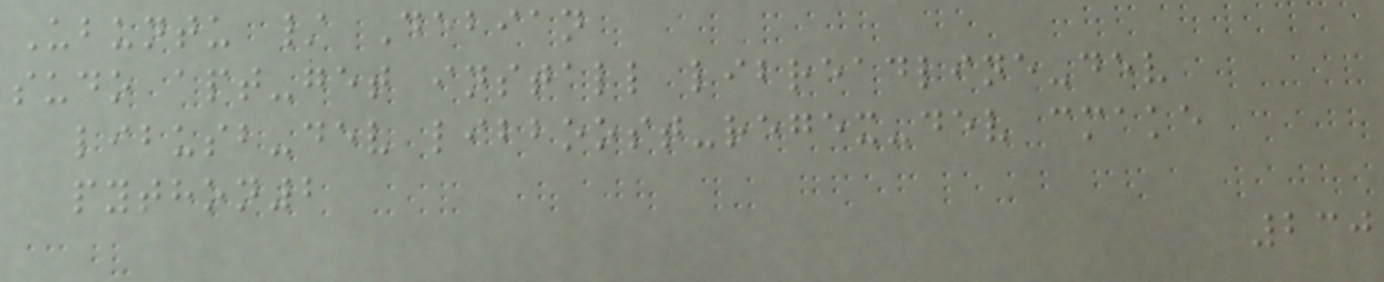Ubuntu / Debian
sudo apt-get install libreadline-dev
libusb-dev libboost-regex-dev cmake
python2
230
